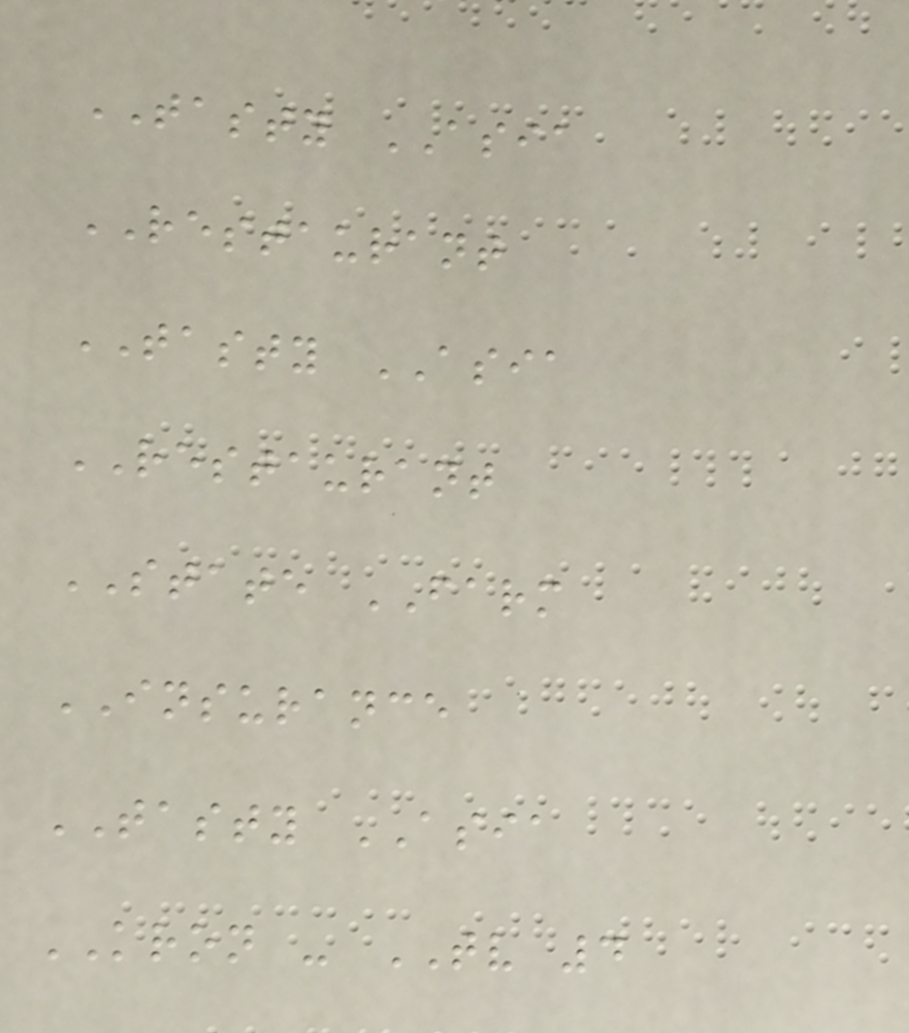TASTY ASIA
RESTAURANT
TASTY ASIA
RESTAURANT
STATE FARM
INSURANCE
TASTY ASIA
KRON - TV 4
